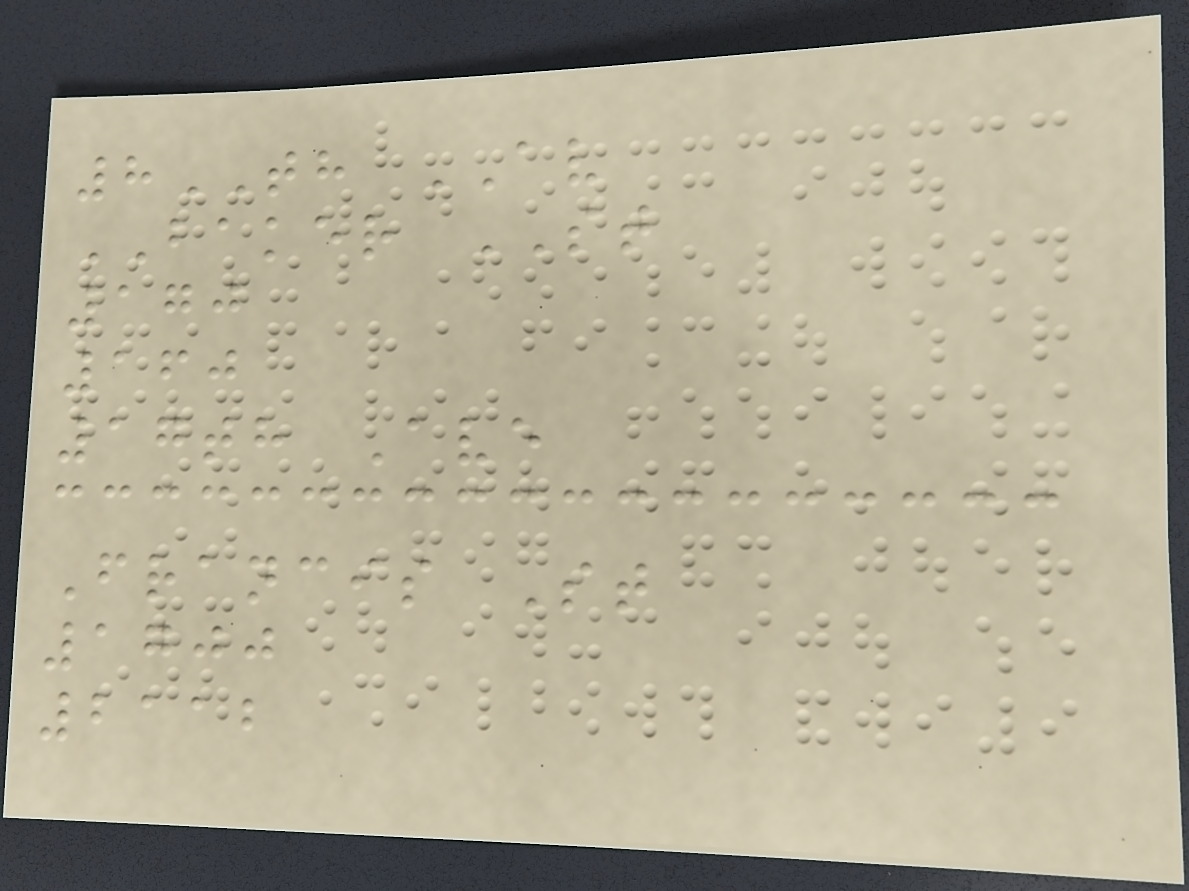8TH AV
BAKER ST
170
160
17th Ave
Francis St
1700
2112
